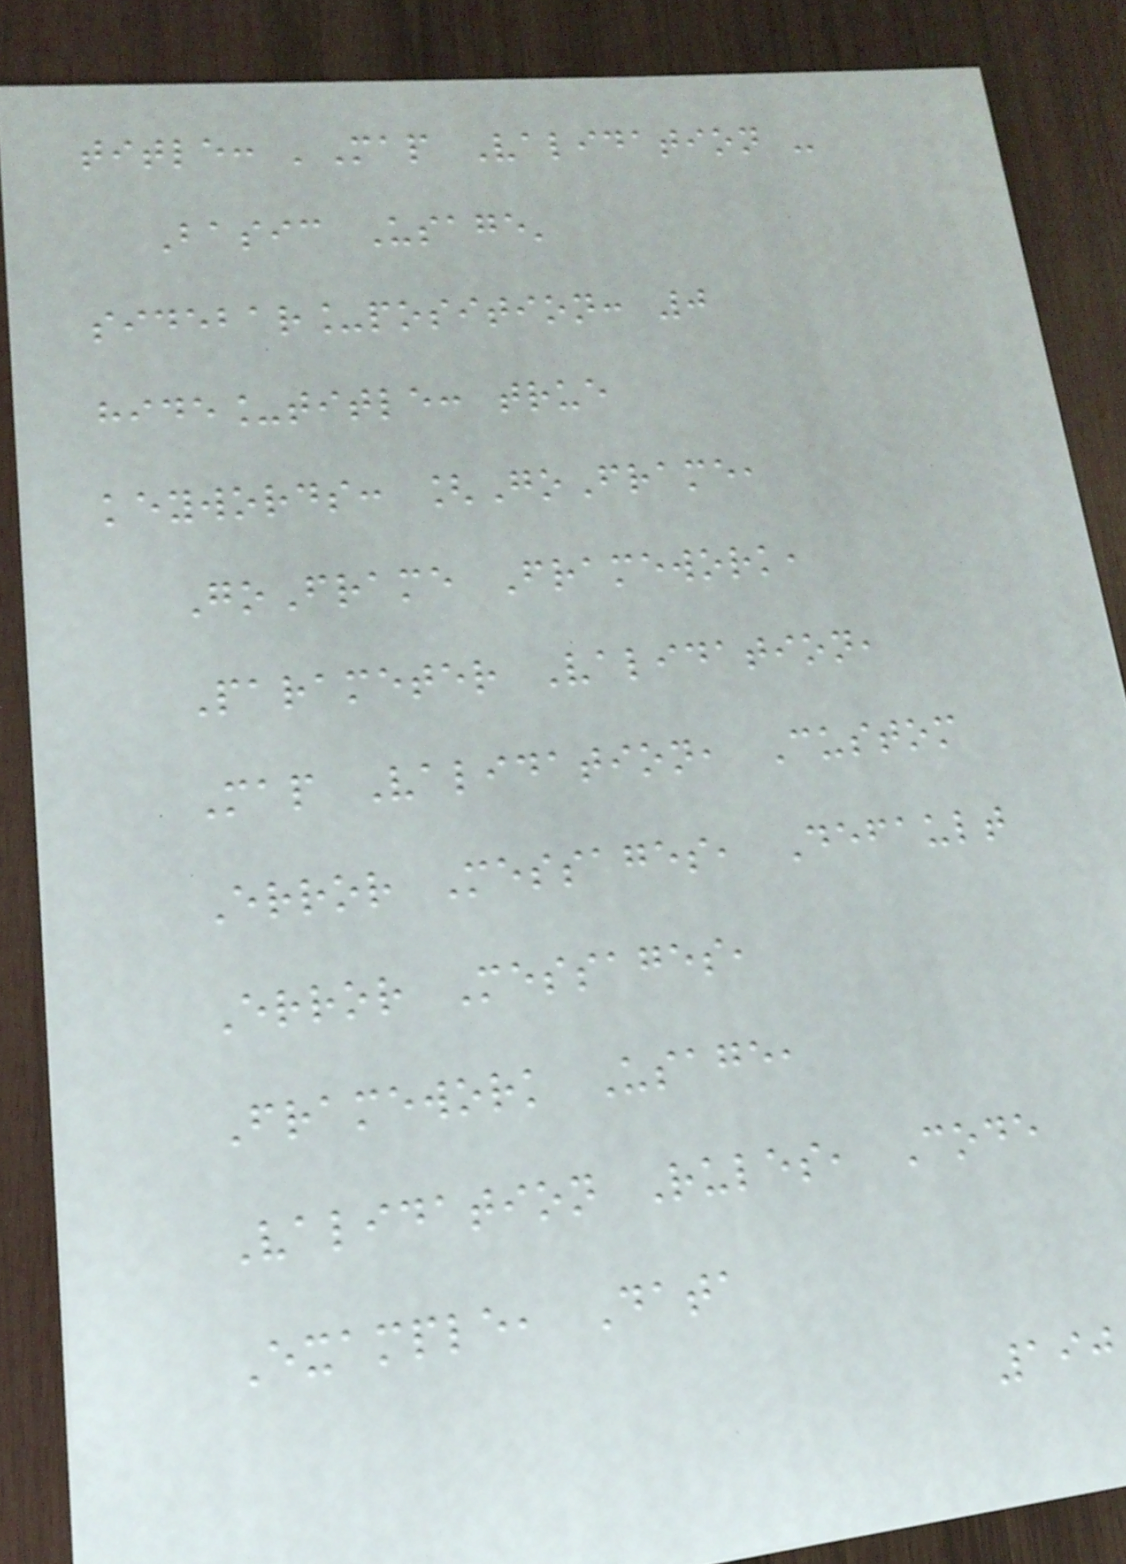title: 'Map Validation -
Basic Usage'
sidebar_position: 0
hide_title: true
keywords: [GoFrame,
GoFrame Framework,
Parameter Validation,
Map Validation, Custom
Error Messages, Default
Error Messages,
Framework Usage,
Validation Rules, Code
Example, Data
190
